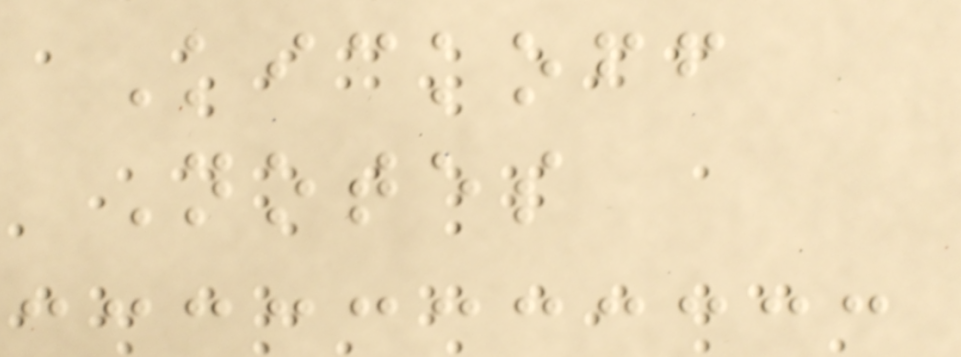Kickoff
Notes
